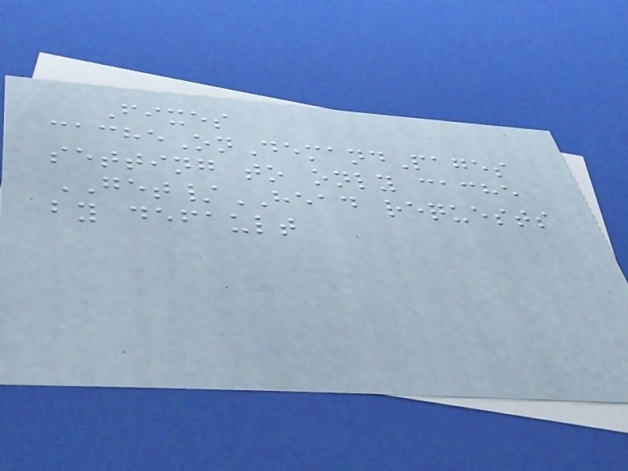Fixes
cacheOnDemandPages
setting to only cache
GET/HEAD requests
by default
